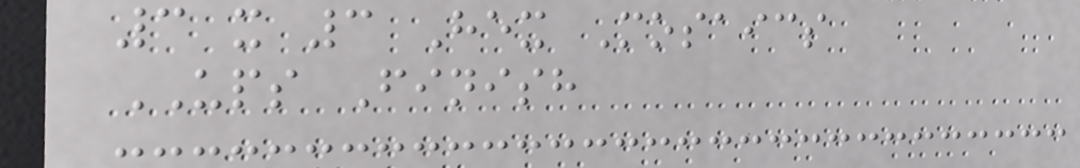3 x 3 Hex Mosaics
UPS Finish
